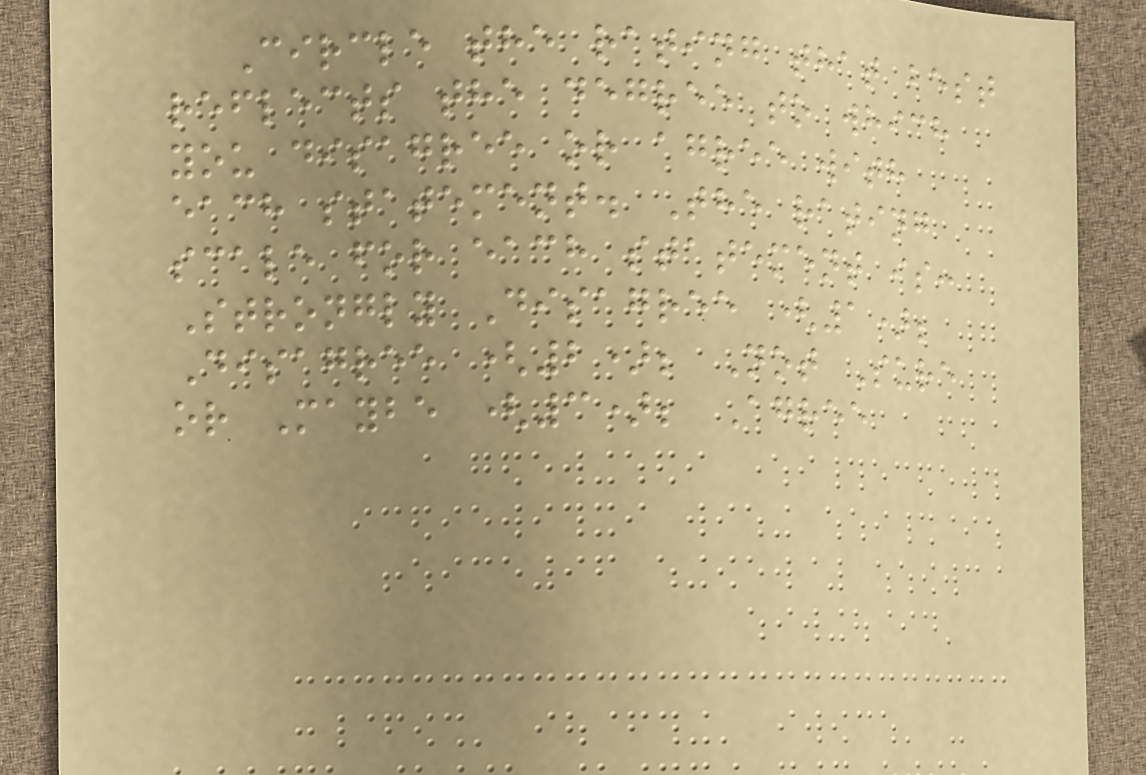Circle the rating that best
reflects the degree to which
you disagree or agree with
each statement. The rating
scale for each statement is:
Strongly Disagree (1);
Disagree (2); Not Sure
or Maybe (3); Agree
